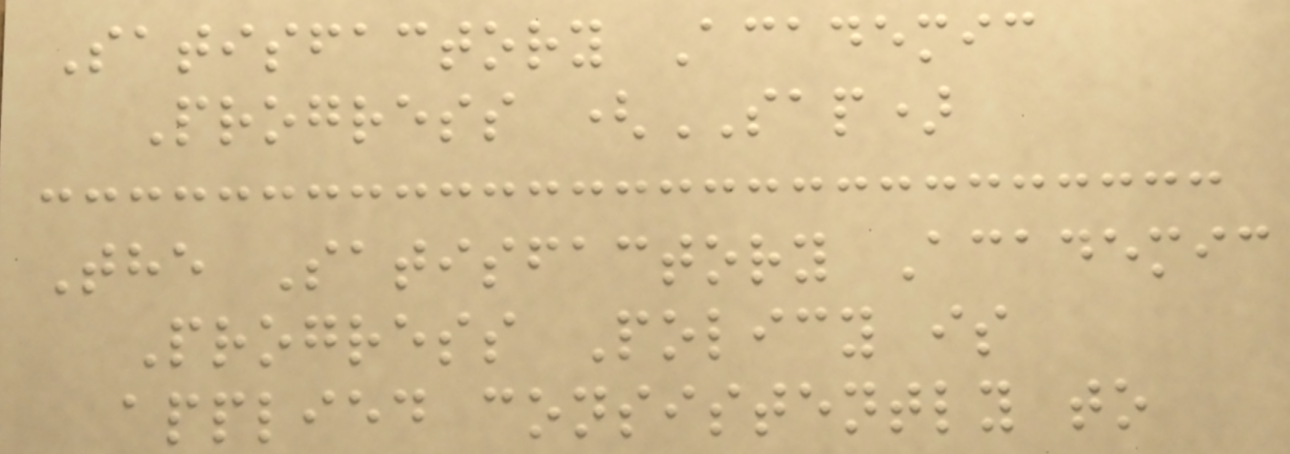Satisfactory Academic
Progress (SAP)
The Satisfactory Academic
Progress Policy is
applied consistently to
